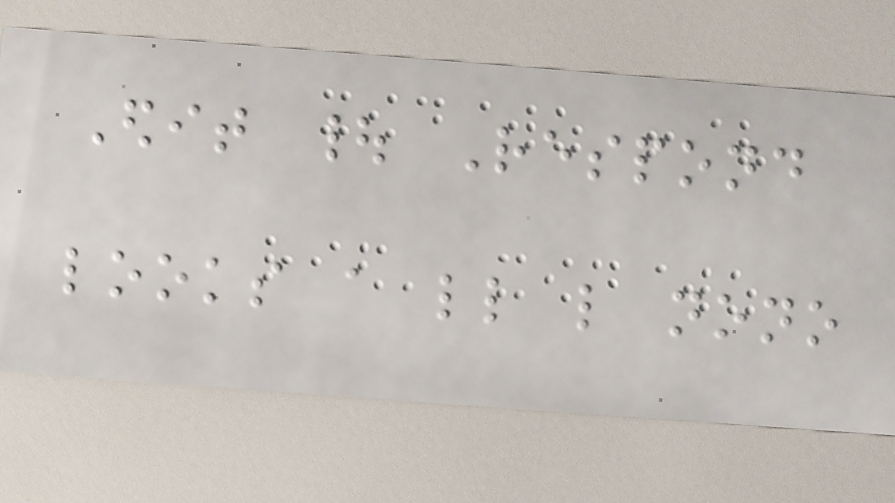Edit | Respond
looks a little like nono
